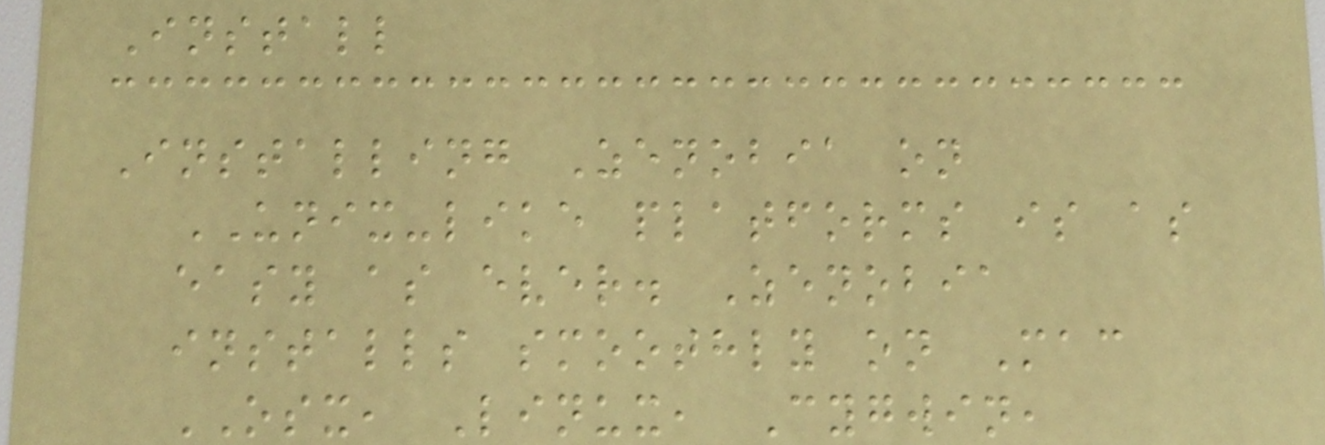Install
Installing Zenobia on
UNIX-like platforms is as
easy as ever. Zenobia
installs smoothly on Mac
OSX, Linux, Cygwin,
